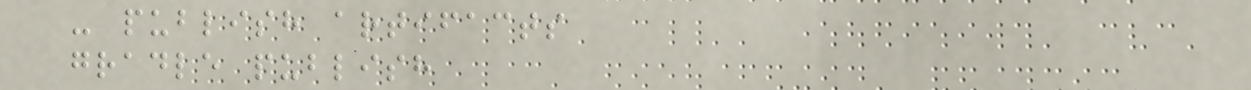- publish artifacts
gradle publish
